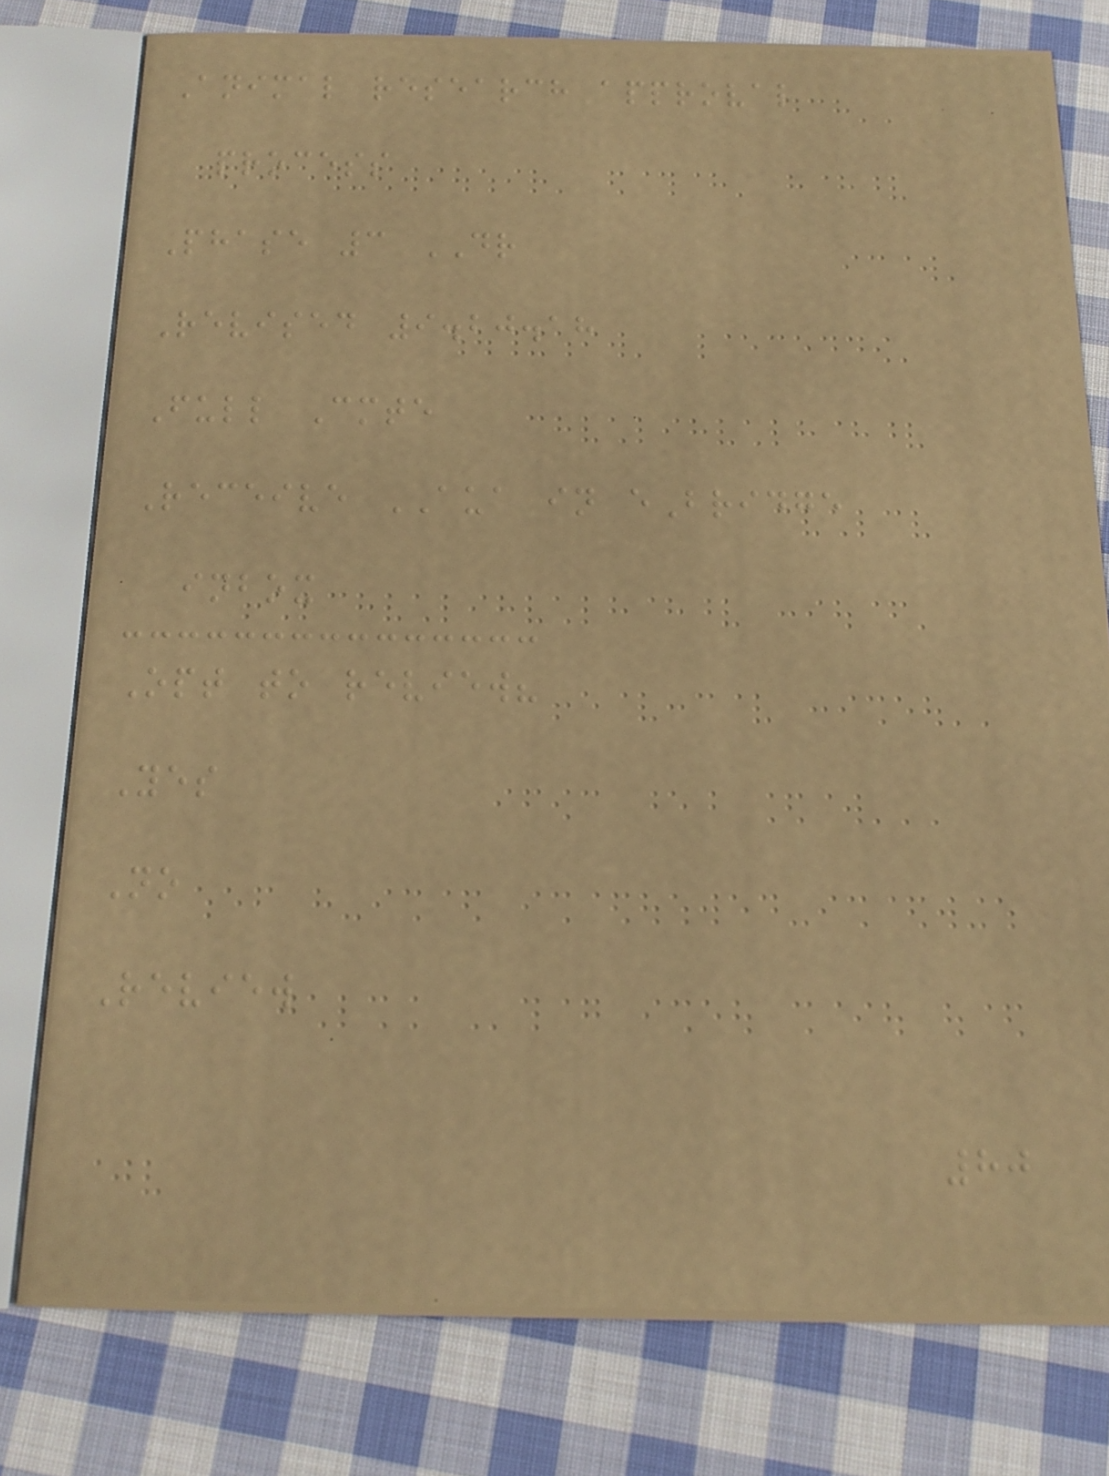Animal research approval
process
Phase 3 DR
Revised 9.20.18
Full Cmte
Receive AUA in eBridge
inbox
Opt to review?
Yes
No
Review
80
